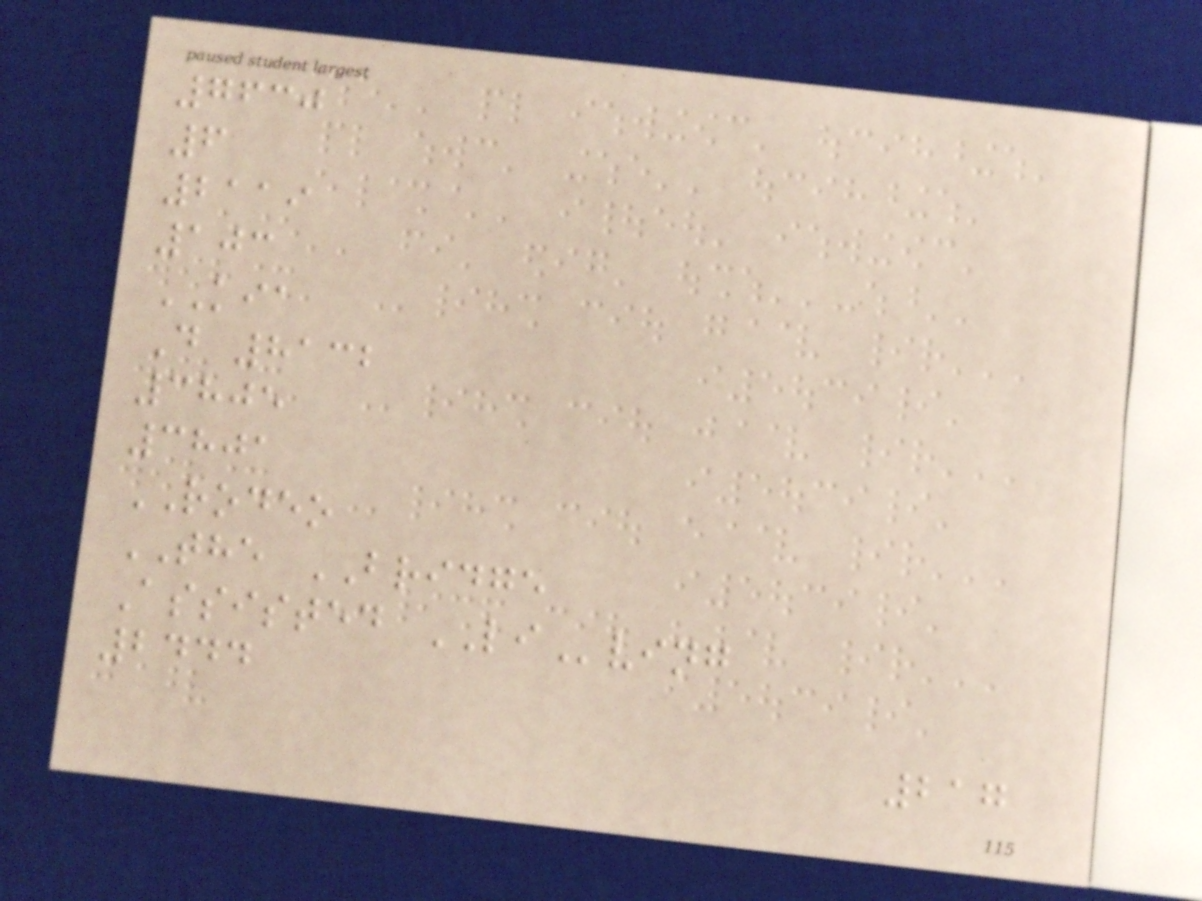7630
6
2119
103
KIA
D 8132
3805
3801
RODEO
THE BRIDGE
Assisted LIving
2444
217
